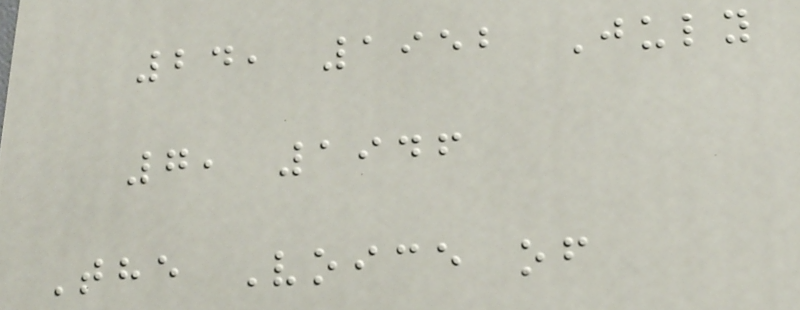24, 1952 July
7, 1946
The Voice of
